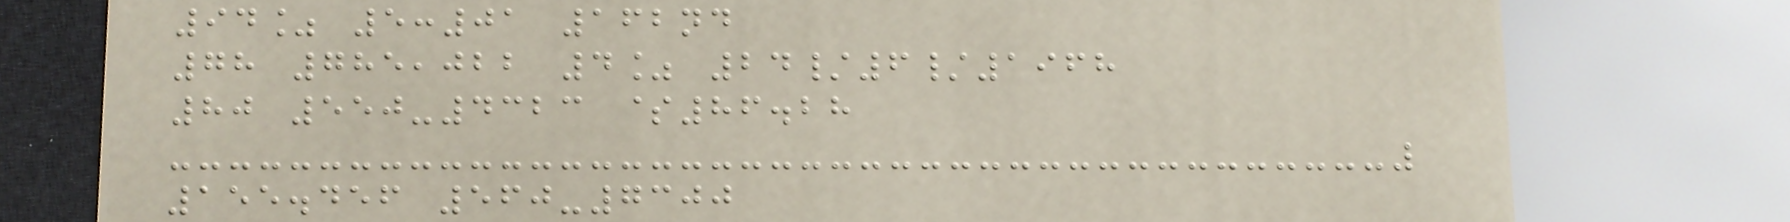94% 5:01 162nd
78 785,022 4% 24/6/1968
80 550-4323 $86.28
155.456 560-7300
